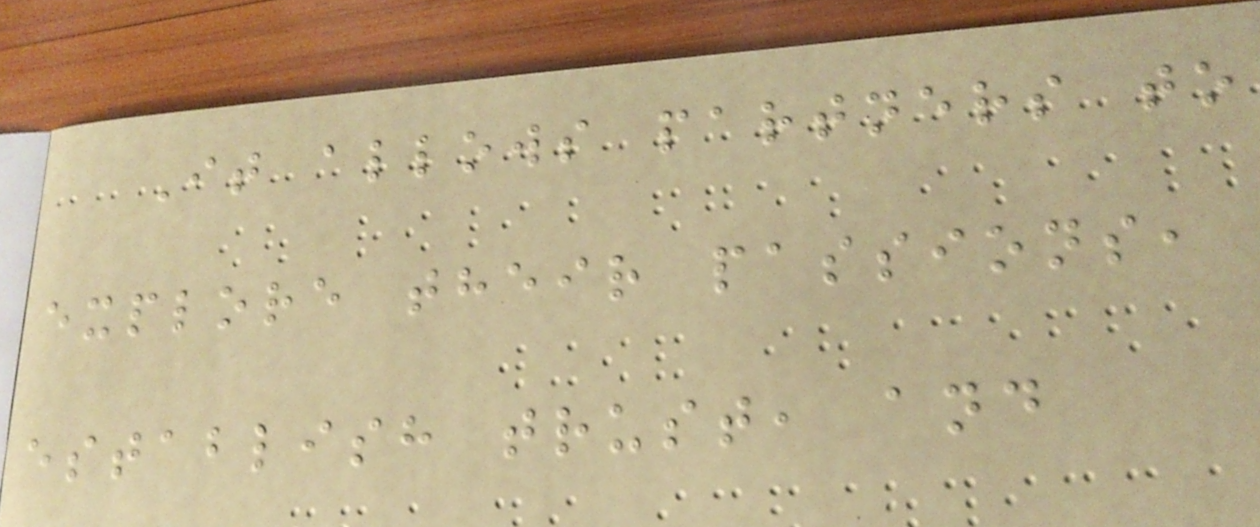It allows partners to
explore their passions,
establish trust, and
